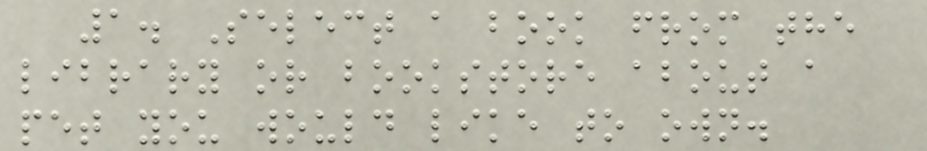1. Select a book from the
library or bookstore about a
pet you would like to own.
